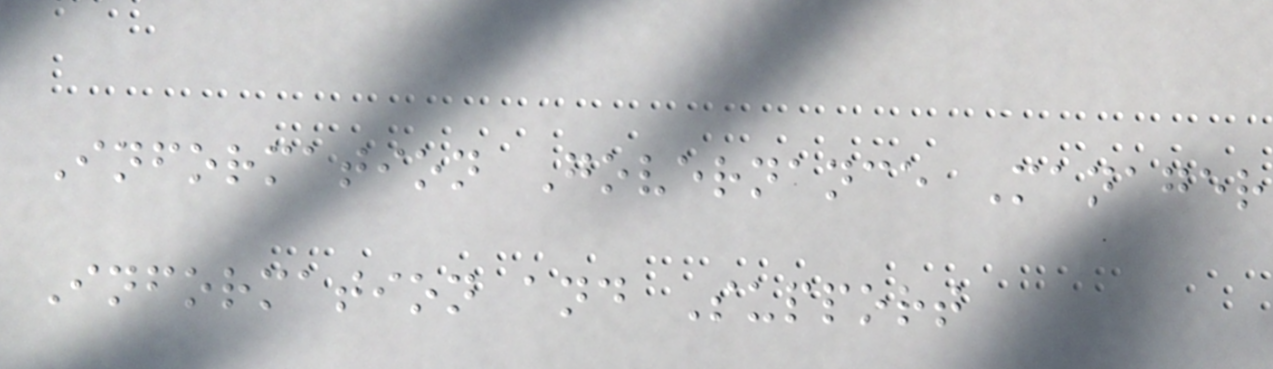Information Governance Manager
Information and Support
